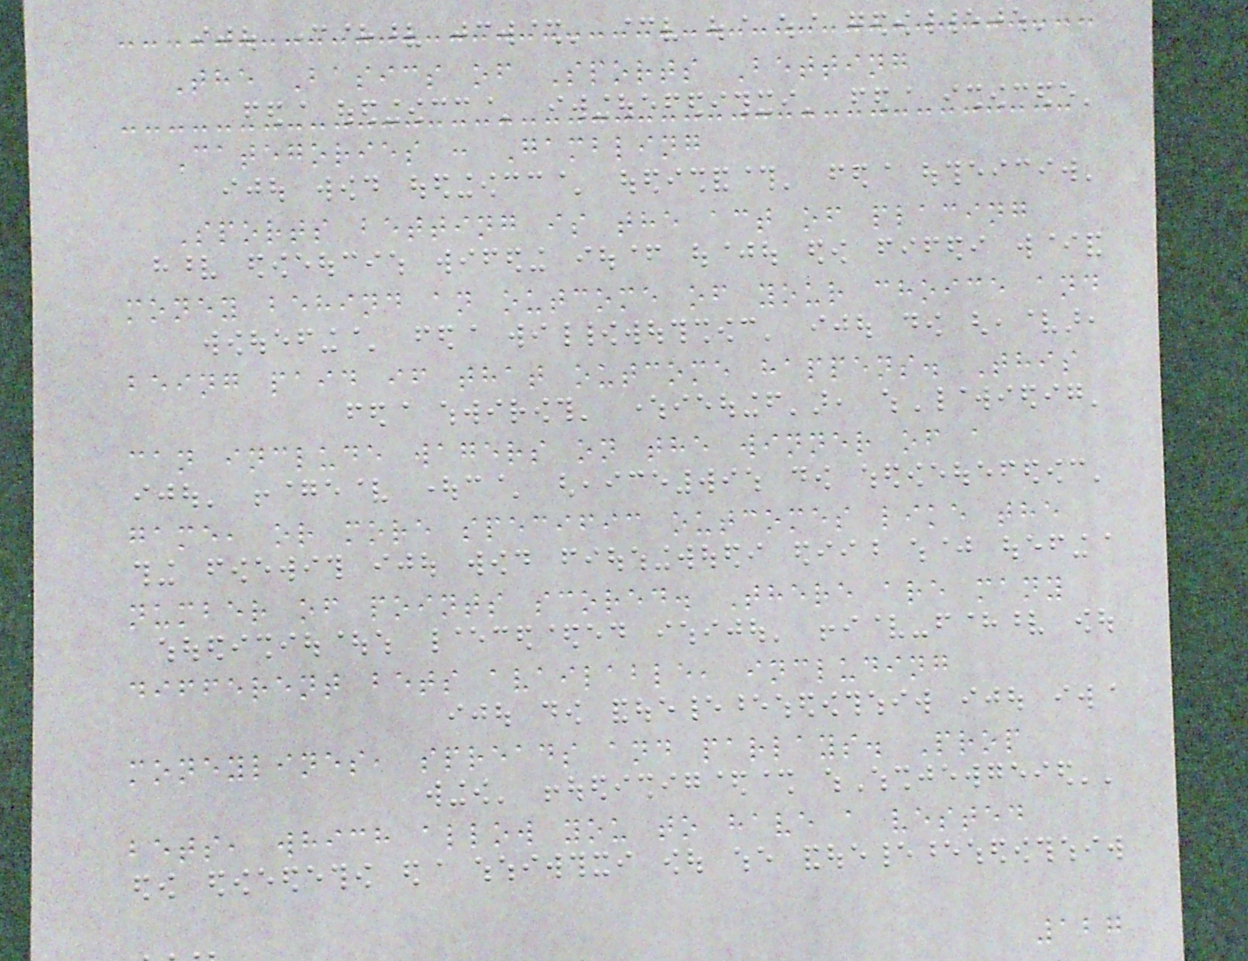The Basics of Sports Betting
Categories : Gambling
Sports betting is the act of placing
money behind an outcome of your choice and
being paid if that outcome happens. This
can include wagers on the winner of a
game, or more specific outcomes like the
number of points scored. There are many
different bets available, including
moneylines, spreads and parlays. Prop
bets, which allow you to have a vested
127
